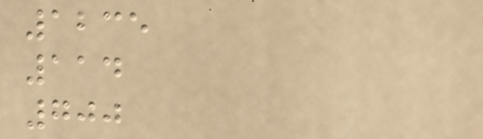1235
114
700
